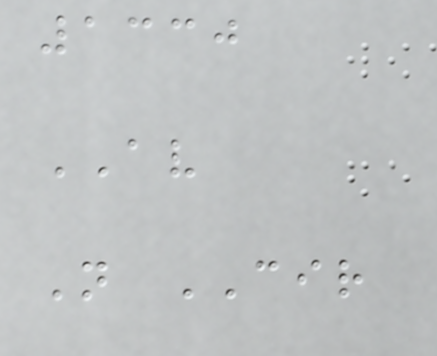1330
AV
N CIR
